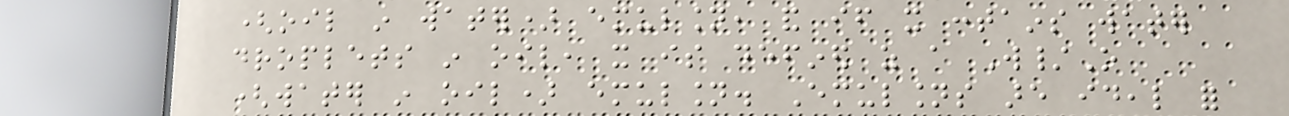(oil in water) emulsion, and if it contains water
droplets in oil, it is defined as a W/O
(water in oil) emulsion. Emulsions are ideal for
